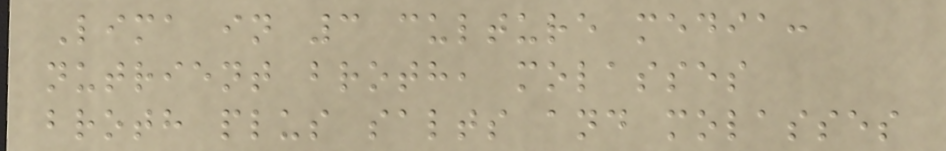Lima in 3 culture media:
nutrient broth, molasses
broth plus salts and molasses
